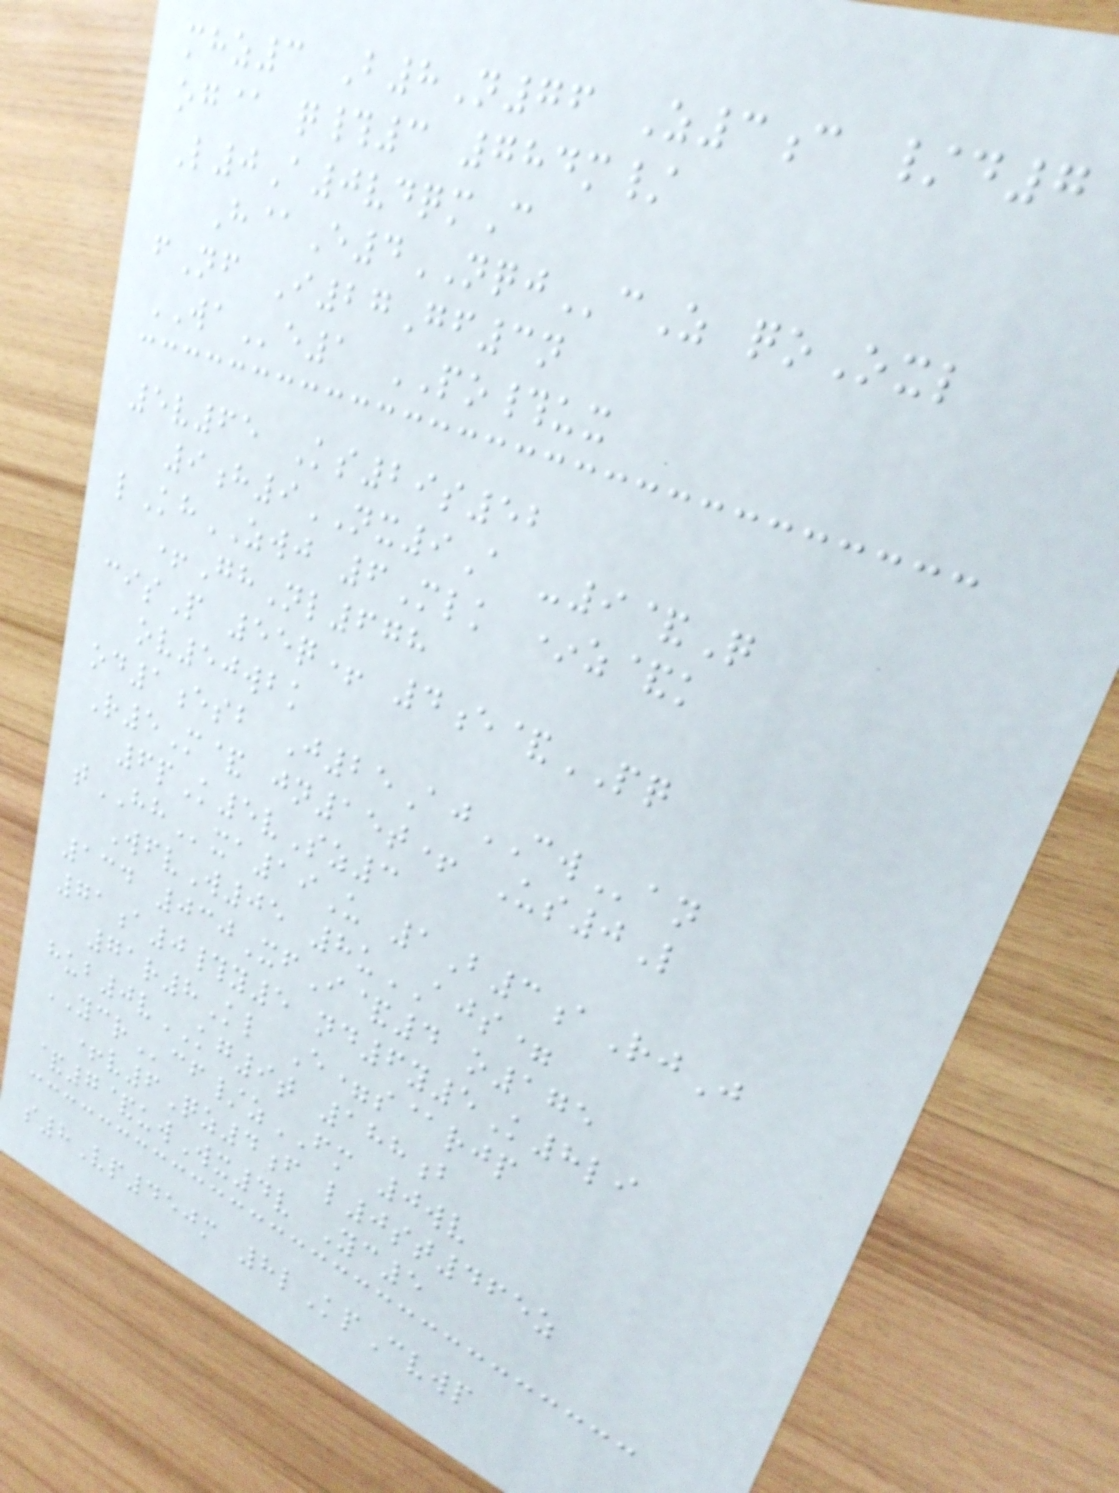mhz3 B8N76 Z3c /d7
og@ q#3 784m/
L0A0vdqmC
H@E4NQJcZ qoOxl
fNf I27Gf3n
WAe1 PO#ux
5v65 Ks29s52
9h9NX9A -9&Q
lKhZWJ 6Mlk *z&k
+GhNl678
cisP 55q+ 4e&PQ
ov50wbk
od1esb J25AjCWan
R5M& jn15t+ Us0L
6pK5vSz3
tHHxa19U 1B3aRjJ
WfvW05 8uAJS=
134 030XfI&4 o175
71a0#y5 nd6y5K8li
71r8Kl E=s@rjp
hub0vKG9t 188b
YCRcf/zFM 0wv
+v6Qz4f l0st465z
&7&uwWx4v Yc5
s8Vp450m 8lKpCvwp
